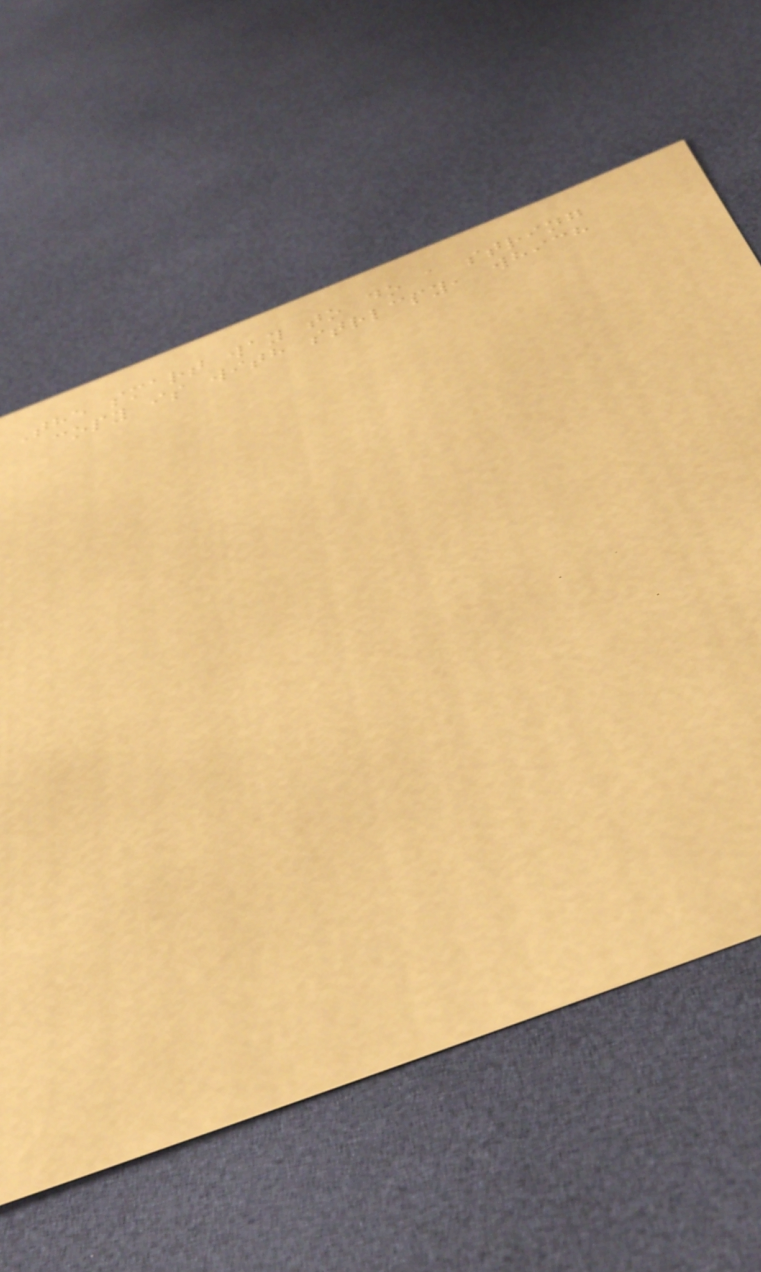The smart way to do a string
copy is with strlcpy, which
